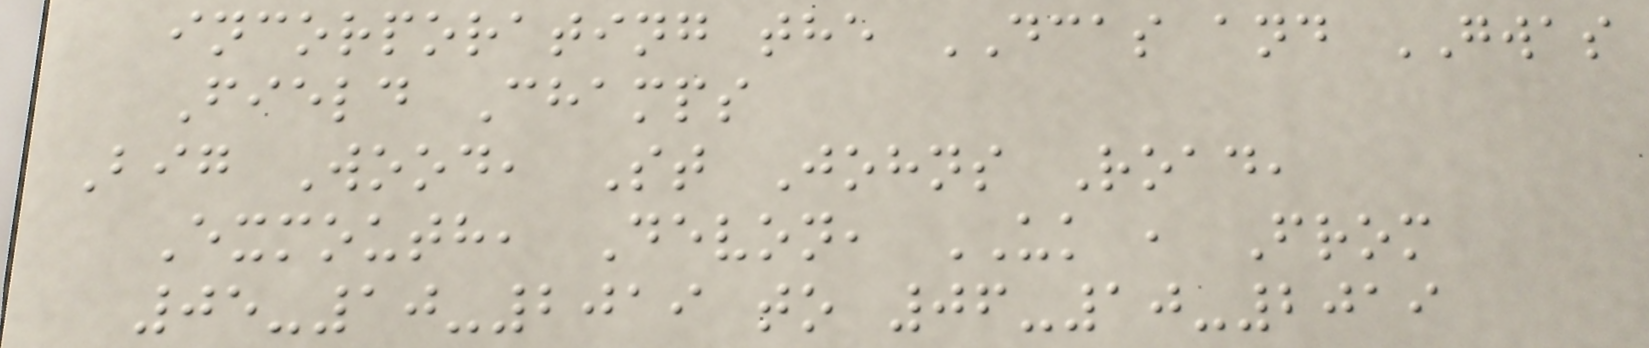incorporating the DCAS and GWAS
Field Champs
Big Wood, St Johns Road,
Exmouth, Devon, UK , From
05-10-2019 to 06-10-2019
